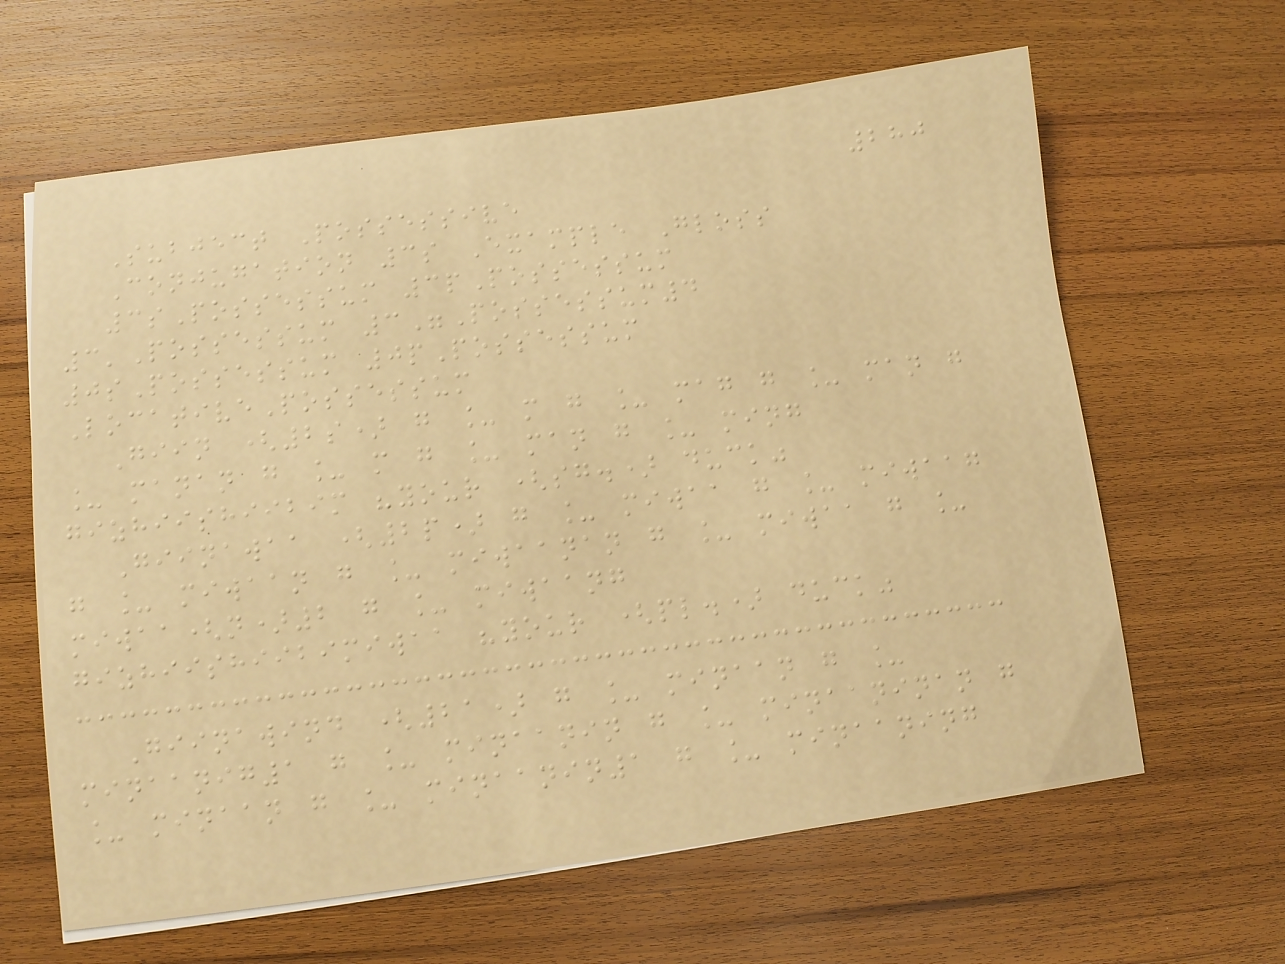280
Subject Possessive
Conjugation 3s Example Gloss
3sPossessum 3pPossessum
3'Possessum 3"Possessum4
0sPossessum 0pPossessum
LocativePossessum
Giin (2s) g _ m g _ mag g _ man g
_ manan g _ m g _ man g _ ming
gizhiishiibim "your (sg.) duck"
Giinawaa (2p) g _ miwaa g _ miwaag
g _ miwaan g _ miwaanan g _ miwaa g _
miwaa(n)2 g _ miwaang
gizhiishiibimiwaa "your (pl.) duck"
Giinawind (21) g _ minaan g _
minaanig1 g _ minaanin g _ minaaninan g
_ minaan g _ minaanin1 g _ minaaning
